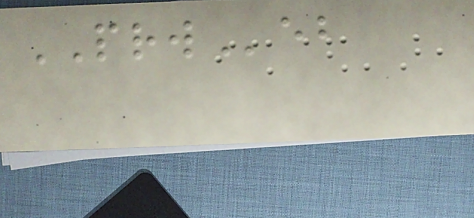PRWeb
